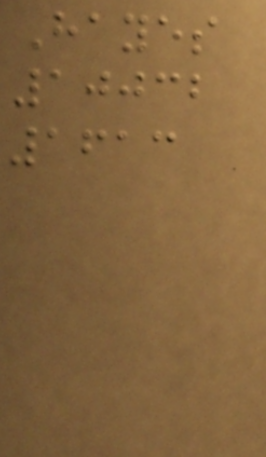Hayes
10032
1613
